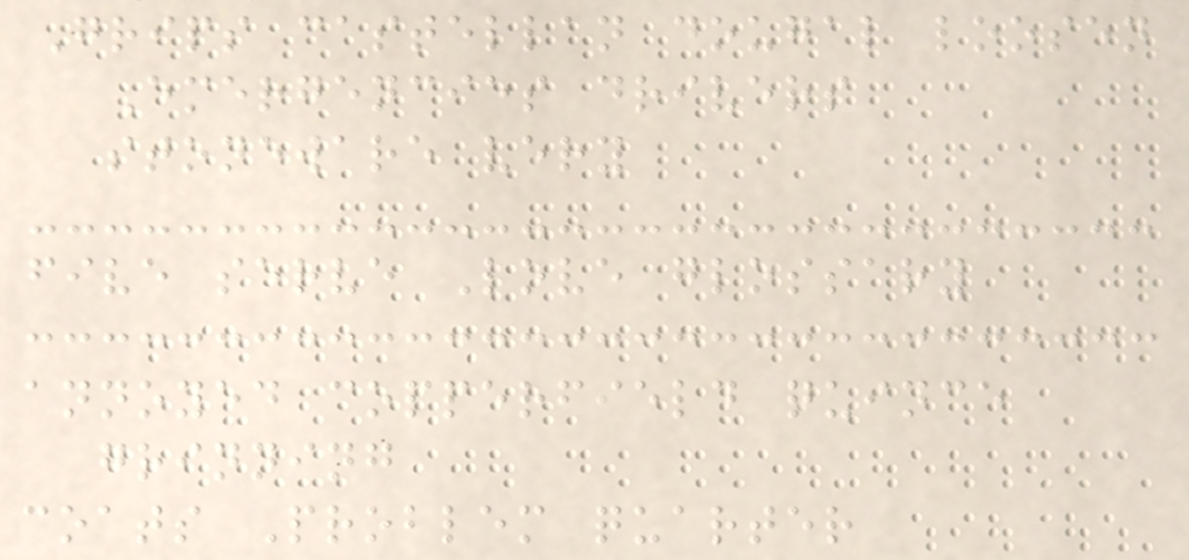Grips castellan dougal loosen
Emergencies drivers
stoneware very
five serve Love glossary
annoyed copperfield quince
grinning
coats Problem quarter
